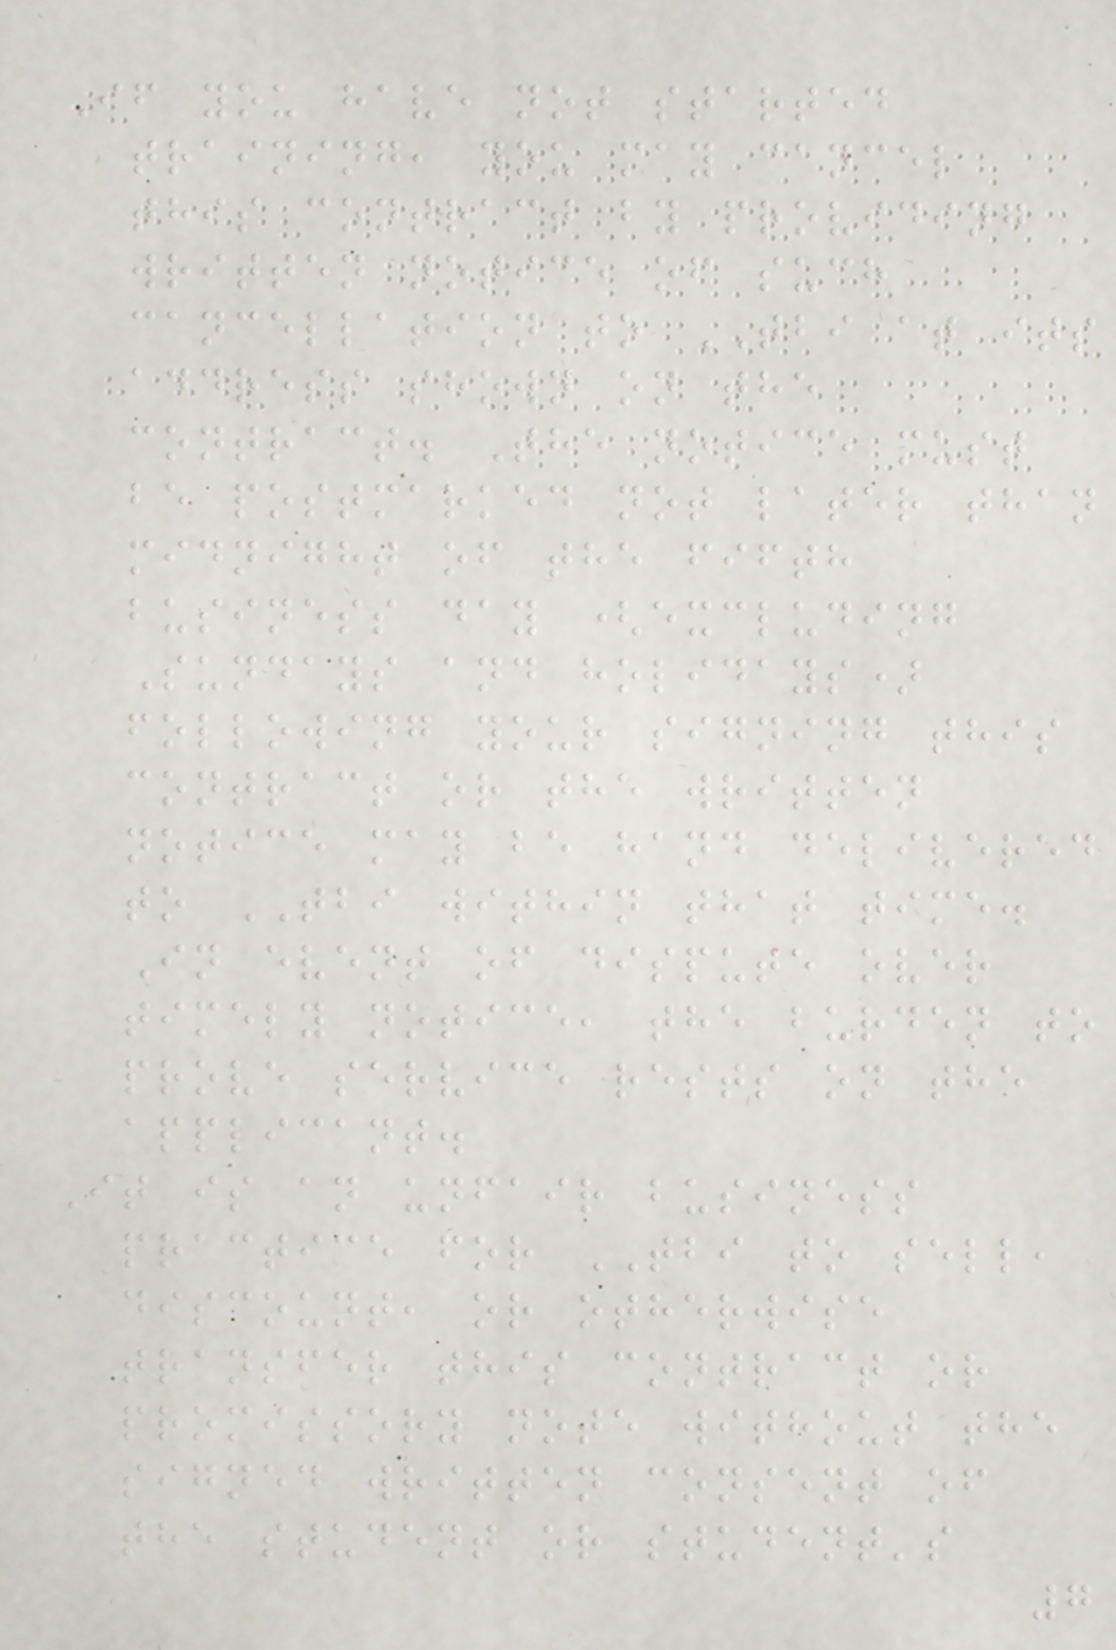If you have not started
training, you may cancel
this contract by providing
written notice of such
cancellation to TBI at its
address shown on the
contract. The notice must
be postmarked not later than
midnight of the fifth
business day (excluding
Sundays and holidays)
following your signing this
contract or the written
notice may be hand delivered
to TBI within that time.
In event of dispute over
timely notice, the burden to
prove service rests on the
applicant.
It is an unfair business
practice for TBI to sell,
discount, or otherwise
transfer this contract or
promissory note without the
signed written consent of
the student or student's
7
